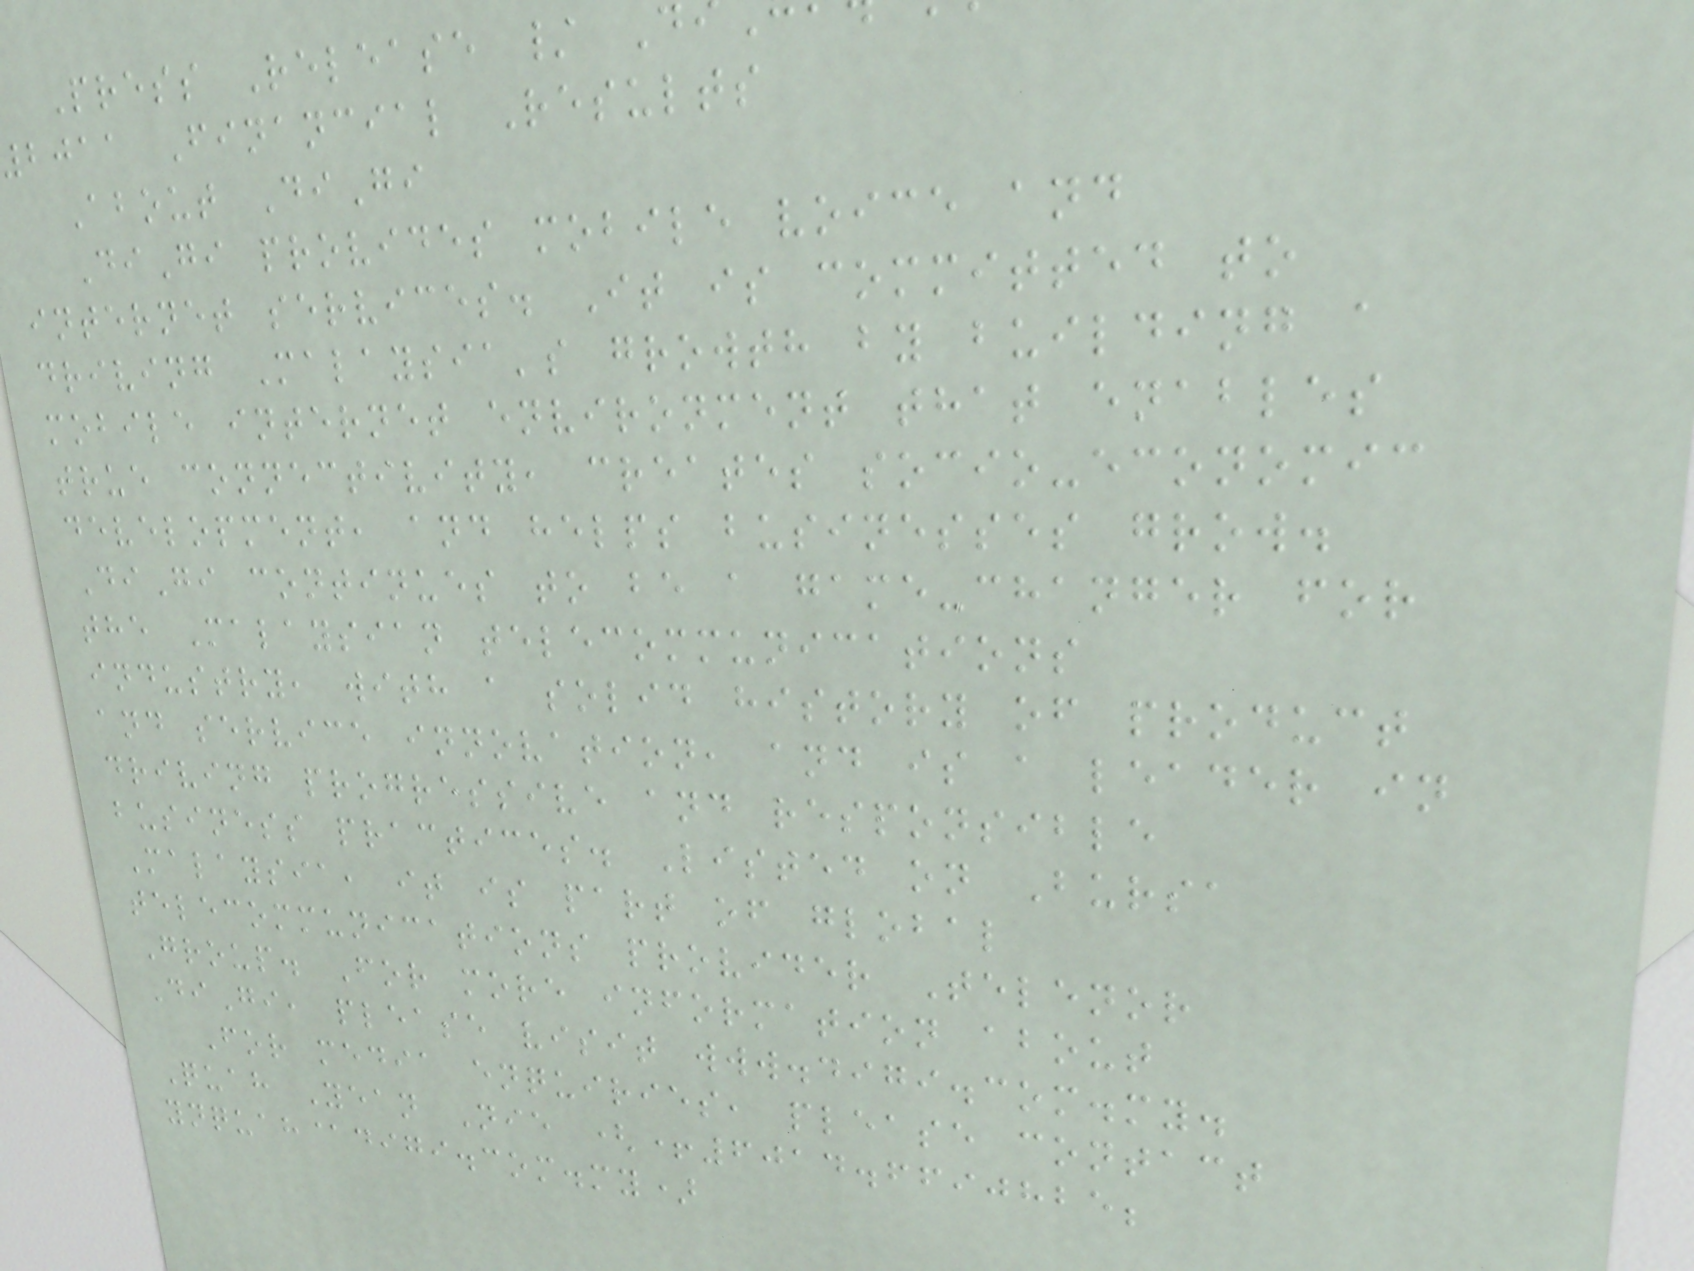Press Release / D
bjaa Financial Results
About DiGi
DiGi provides mobile voice and
internet services. It is committed to
driving Malaysia's growth by building a
mobile internet environment that enables
true connectivity, creates socio-economic
development, and helps businesses grow.
DiGi continues to be a game-changer for
the Malaysian telecommunications
industry, with a solid history of product
and service innovation, and is a leader in
driving progressive and responsible
business practices. Listed on Bursa
Malaysia, it is part of global
telecommunications provider Telenor
Group. For more information about
DiGi, please visit www.digi.com.my.
For media enquiries, please contact
Quah Yean Nie (+6014.6690825;
ynquah@digi.com.my)
